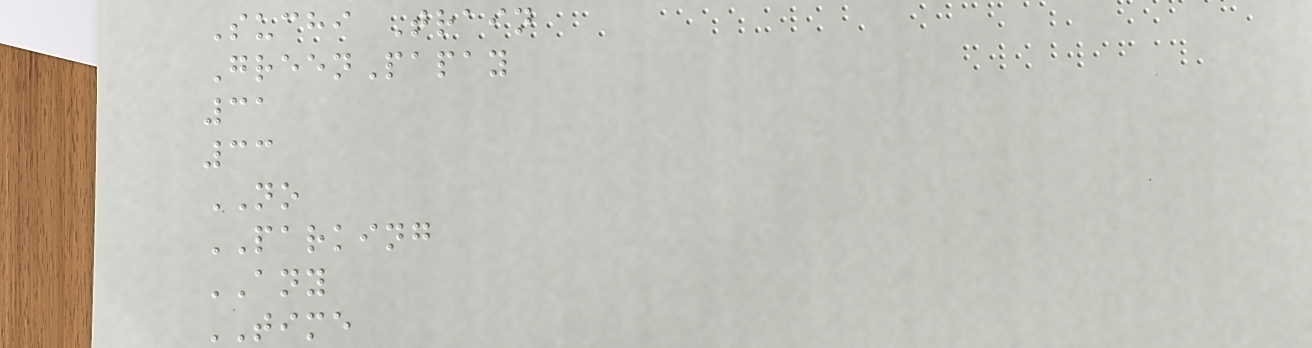Suchi Train
GreenPapay
31
33
NO
PARKING
ANY
TIME
